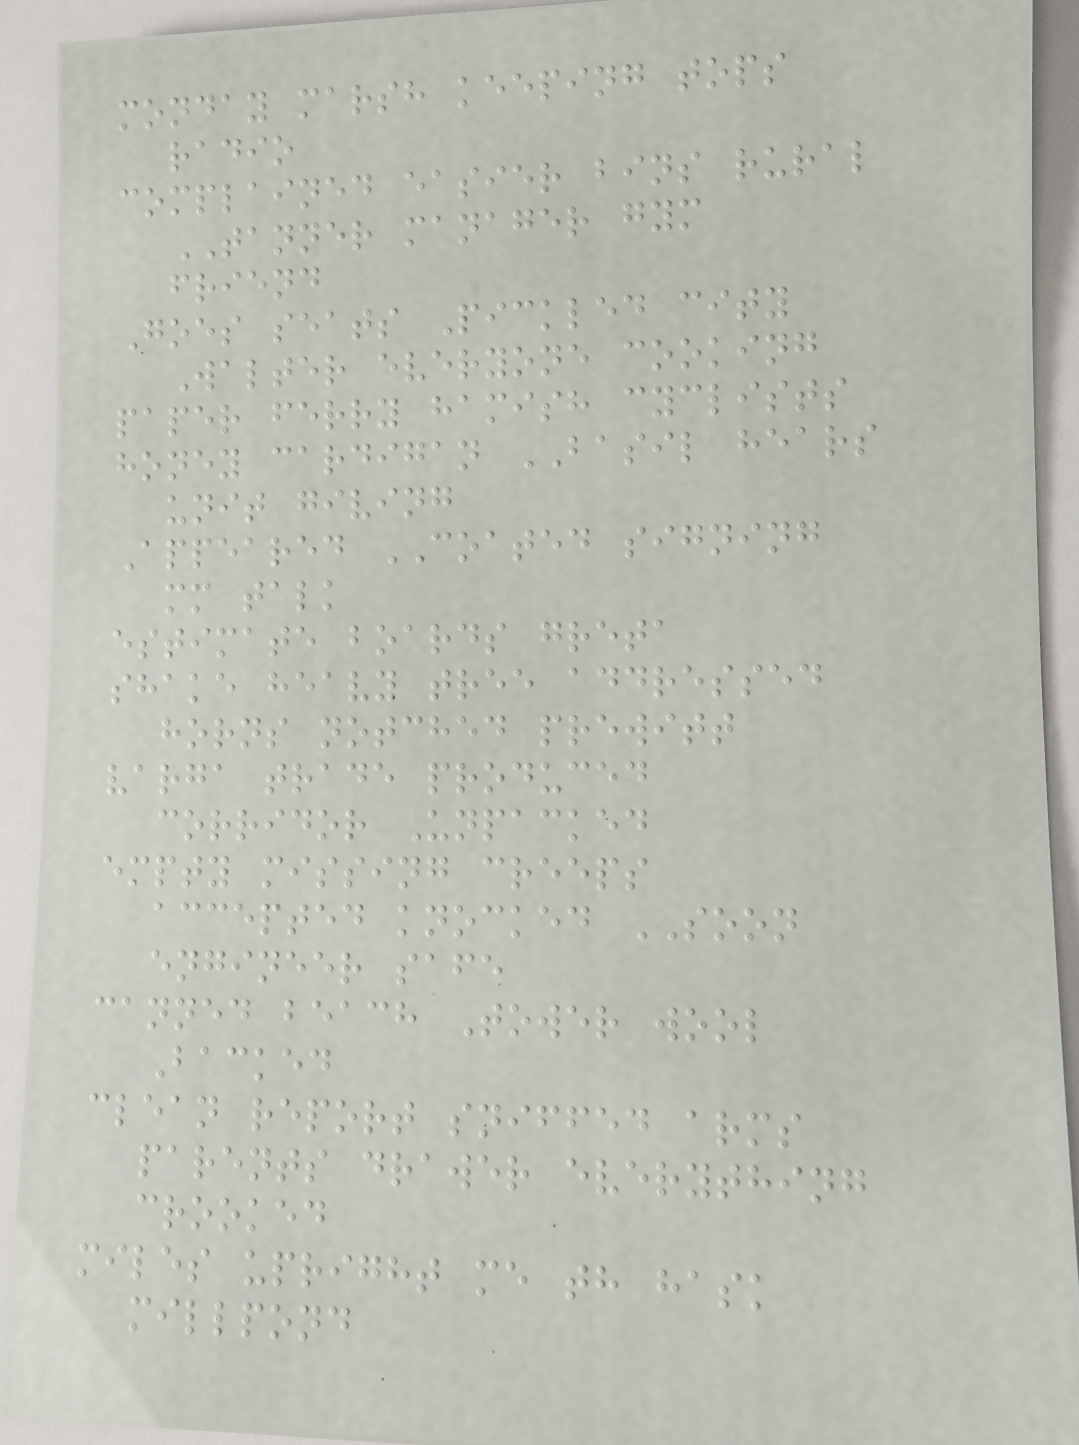monday marsh keeping tops
radio
complained easier bins rural
TANNER manager gym
friend
Goes seats Pickled city
Walter everyone cooking
paper ferry hamish cyclists
honey cardigan BASIL hears
unit giving
Appeared COATED signing
mm talk
estimate boards greta
shake heavy tree addressed
horns notched prewitt
varga trade produced
corridor Unpacked
empty missing creeps
accepted knocked SOON
engineer safe
canned beach Tower wool
Backed
clean report sniffed arms
parents drawer everything
crooked
miles upright me th hask
millpond
